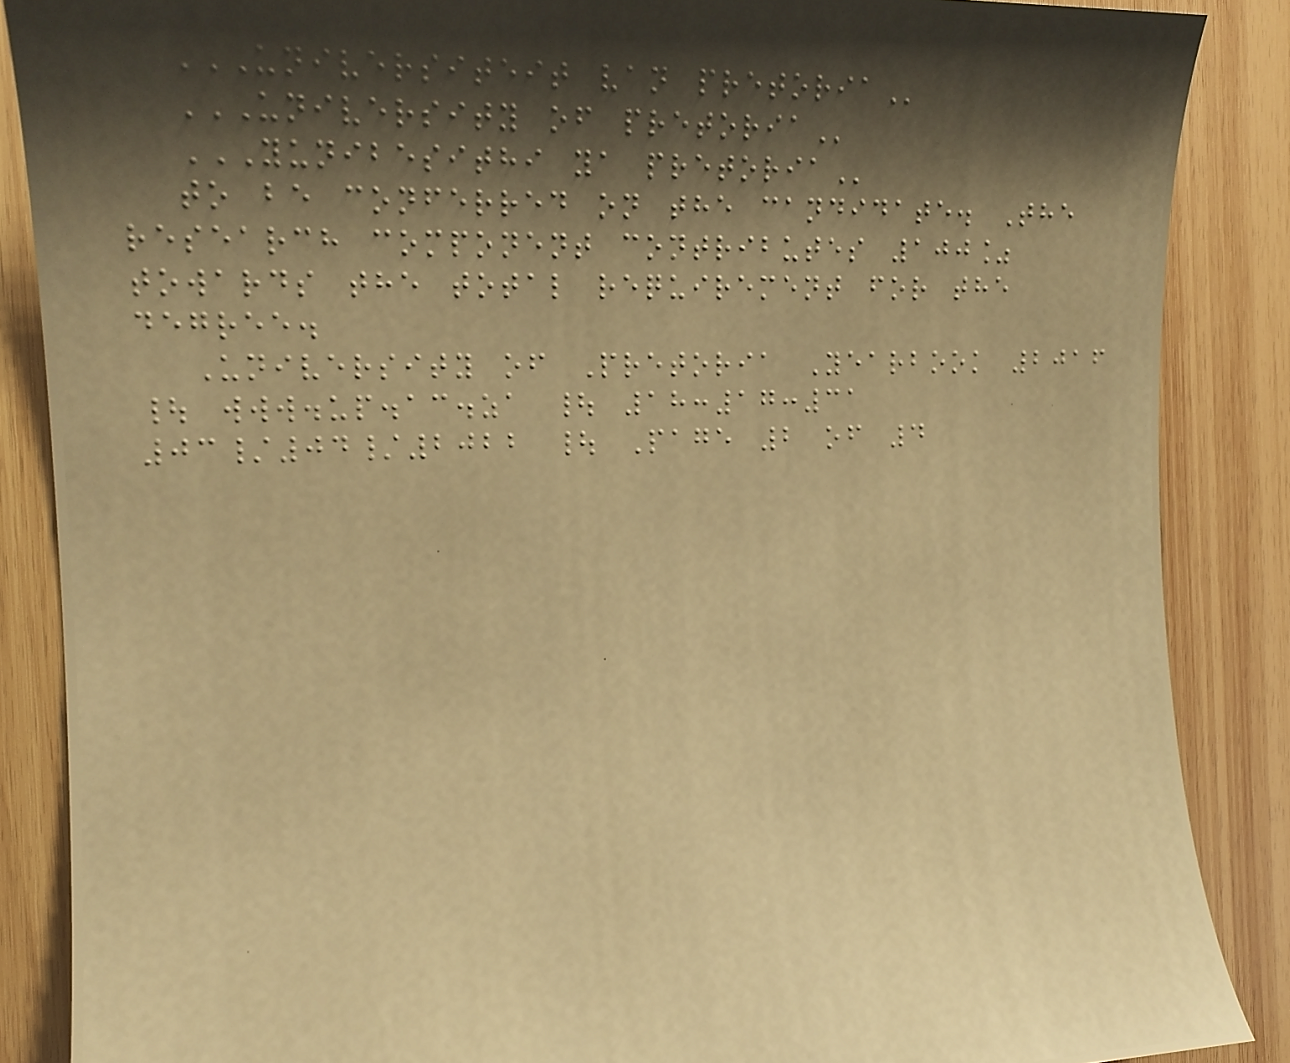UNIVERSITEIT VAN PRETORIA
UNIVERSITY OF PRETORIA
YUNIBESITHI YA PRETORIA
to be conferred on the candidate. The
research component contributes 100%
towards the total requirement for the
degree.
University of Pretoria Yearbook 2016
| www.up.ac.za | 18:17:31
03/04/2022 | Page 2 of 4
